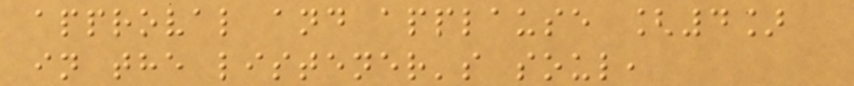approval and applause [4]
in the listener's soul,
